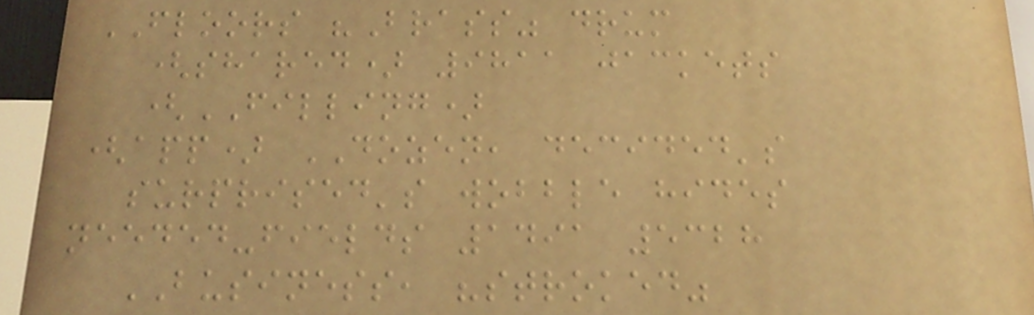FLOORS "Brass" drum
(shared) 9811 jackets
(FILLING)
(app) DOZEN, decided's
surprised's wobble hides
needed-fields 1491 5328
BUSINESS, "stroked"
